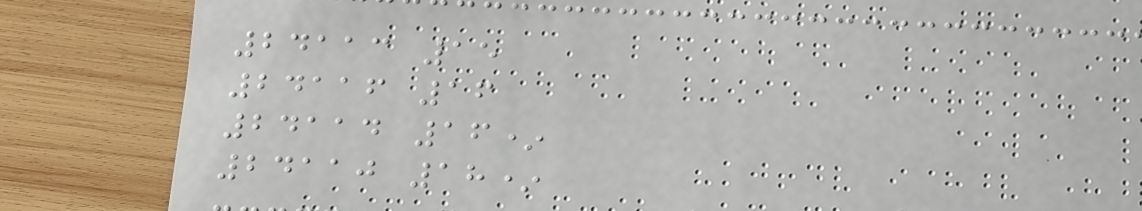24113 15
24116 16
24114 16*
24110 18*
